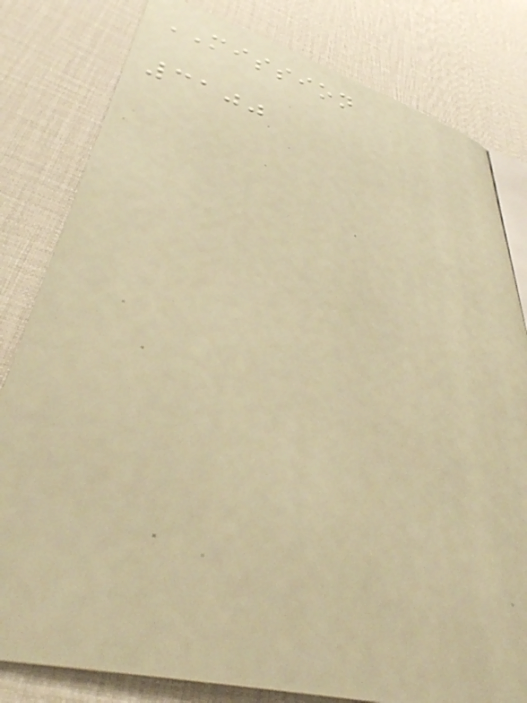MISSION
3100
